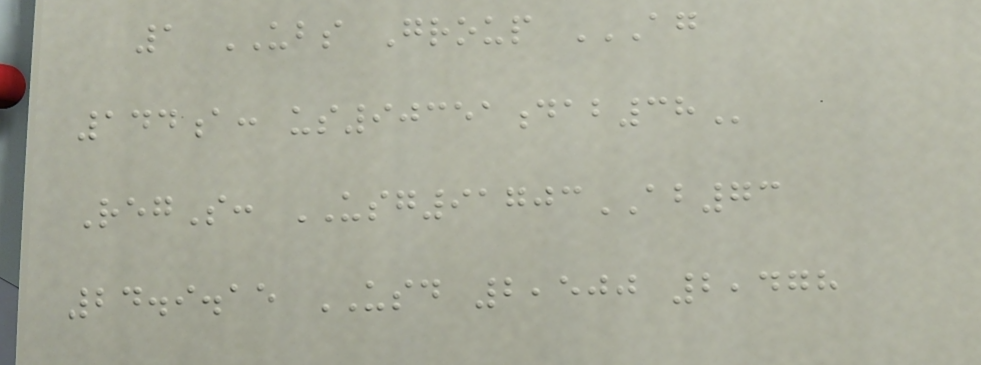1 UBS Group AG
144A: US90351DAB38
RegS: USG91703AB73
24.9.15 USD 2,500 2,478
